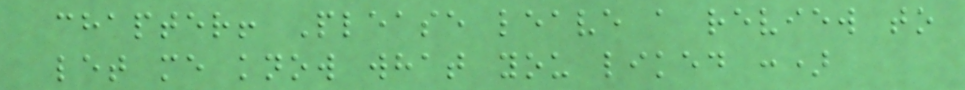chapter! Please leave a review to
let me know what you liked :)
